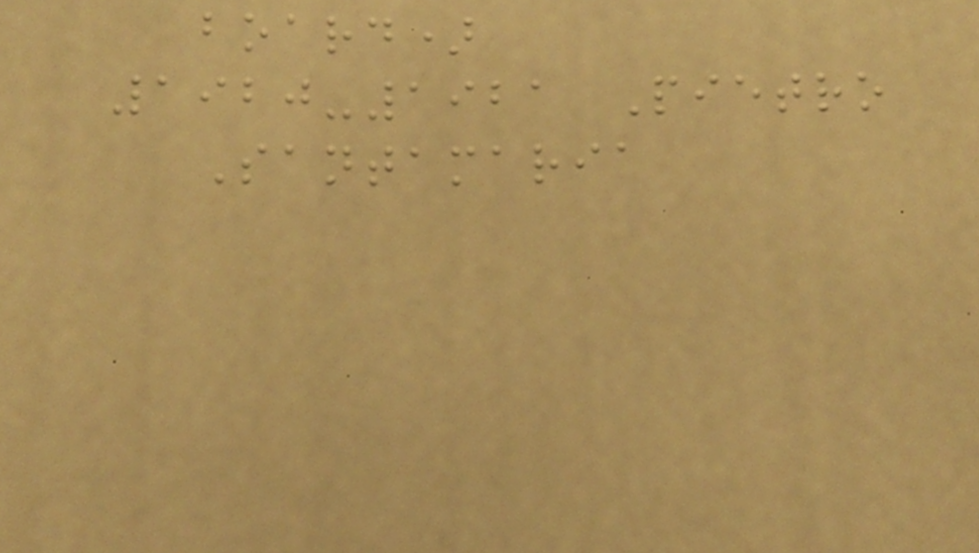board)
1920-1921 Pietro
Santamaria
